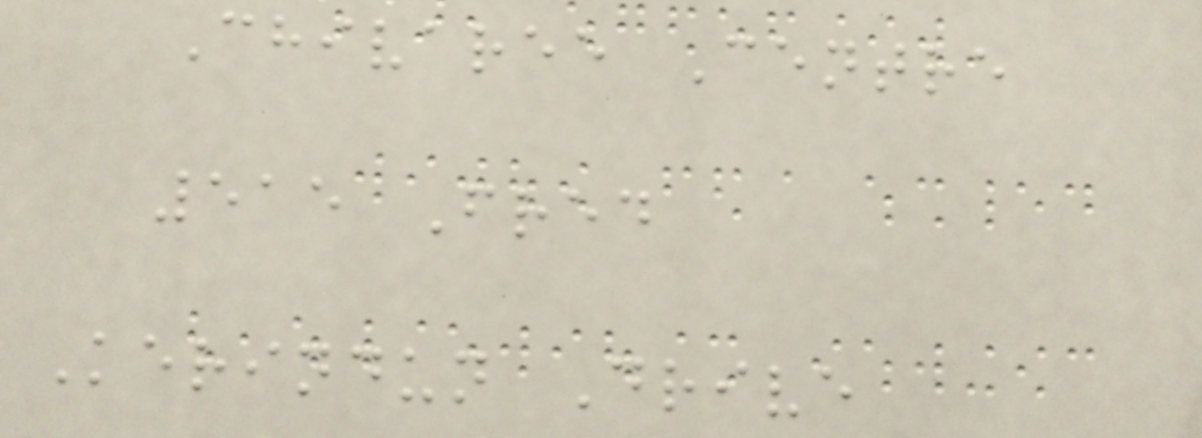Chivaree Centre
515 Fred
Kerindun Drive
